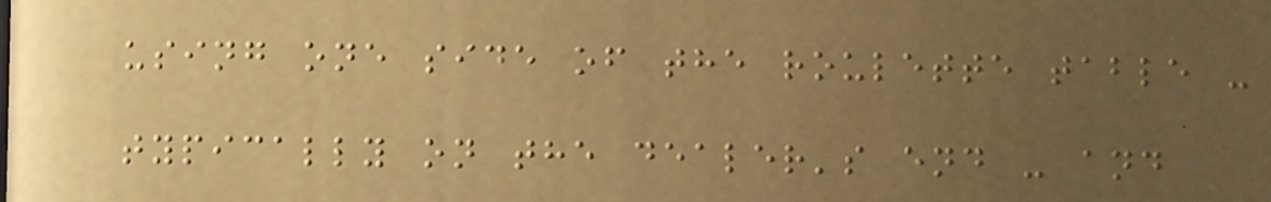using one side of the roulette table -
typically on the dealer's end - and
